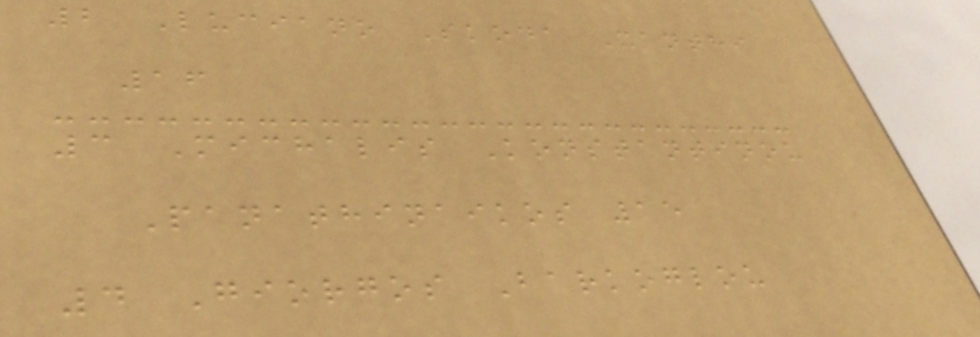2 Luciano Skoda Xanthi
16
3 Michalis Konstantinou
Panathinaikos 15
4 Giorgos Barkoglou
